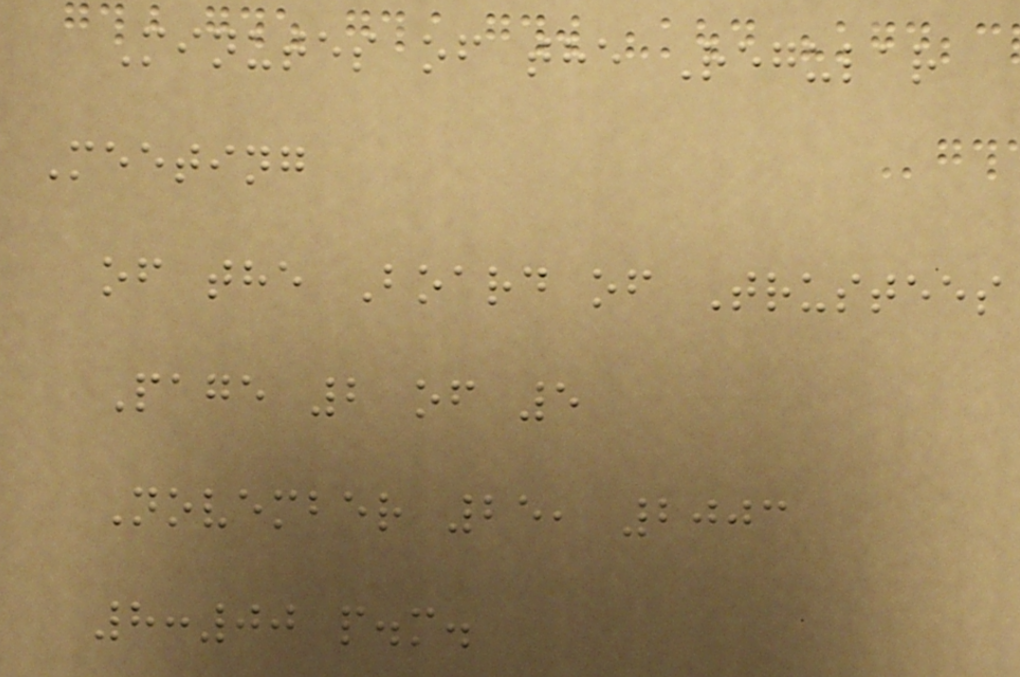Minutes of the Regular
Meeting
of the Board of Trustees
Page 2 of 5
November 25, 2003
8:00 p.m.
